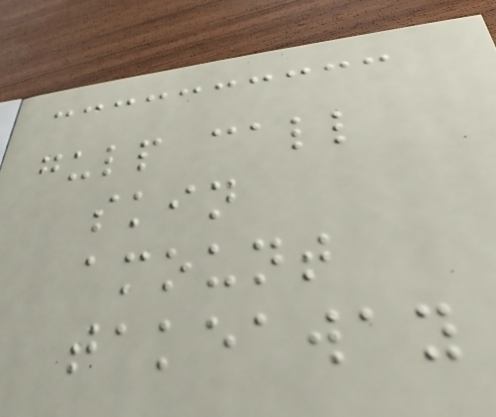gulp call
skin
amount
takeaway
